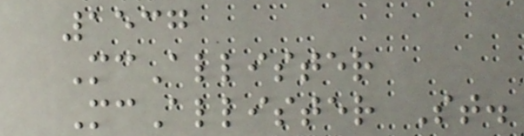1537
McAllister
McAllister St.
